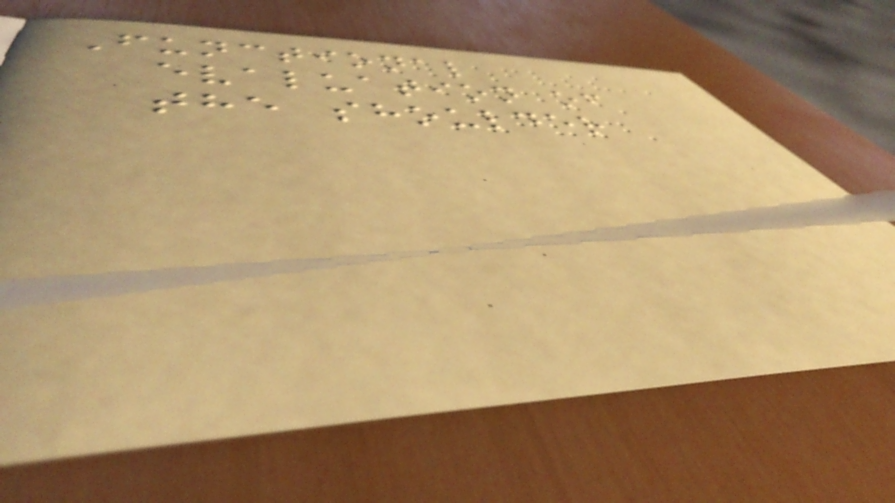Functional
evaluation of
the shoulder
